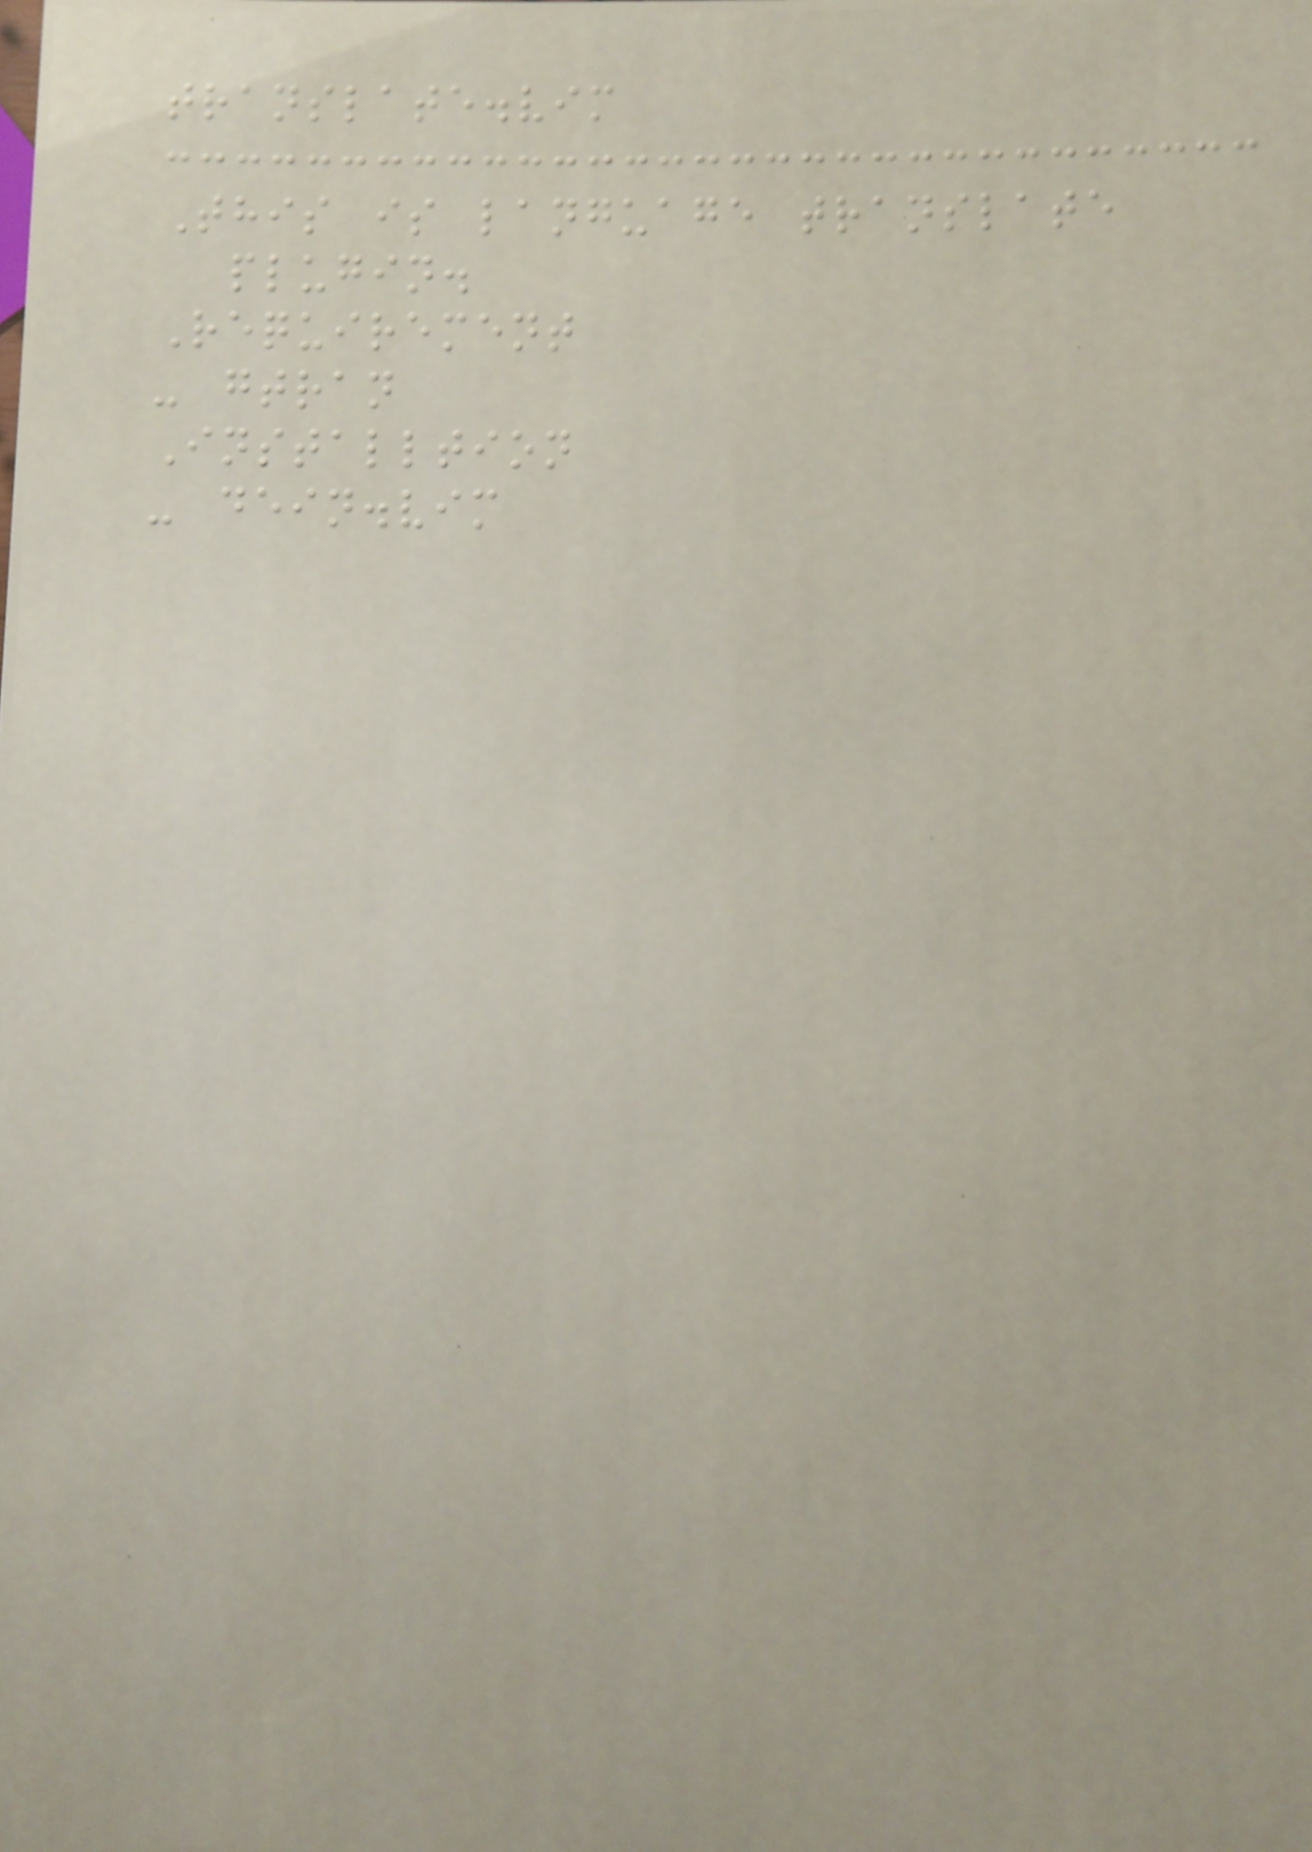translate.vim
This is language translate
plugin.
Requirement
- gtran
Installtion
- dein.vim
